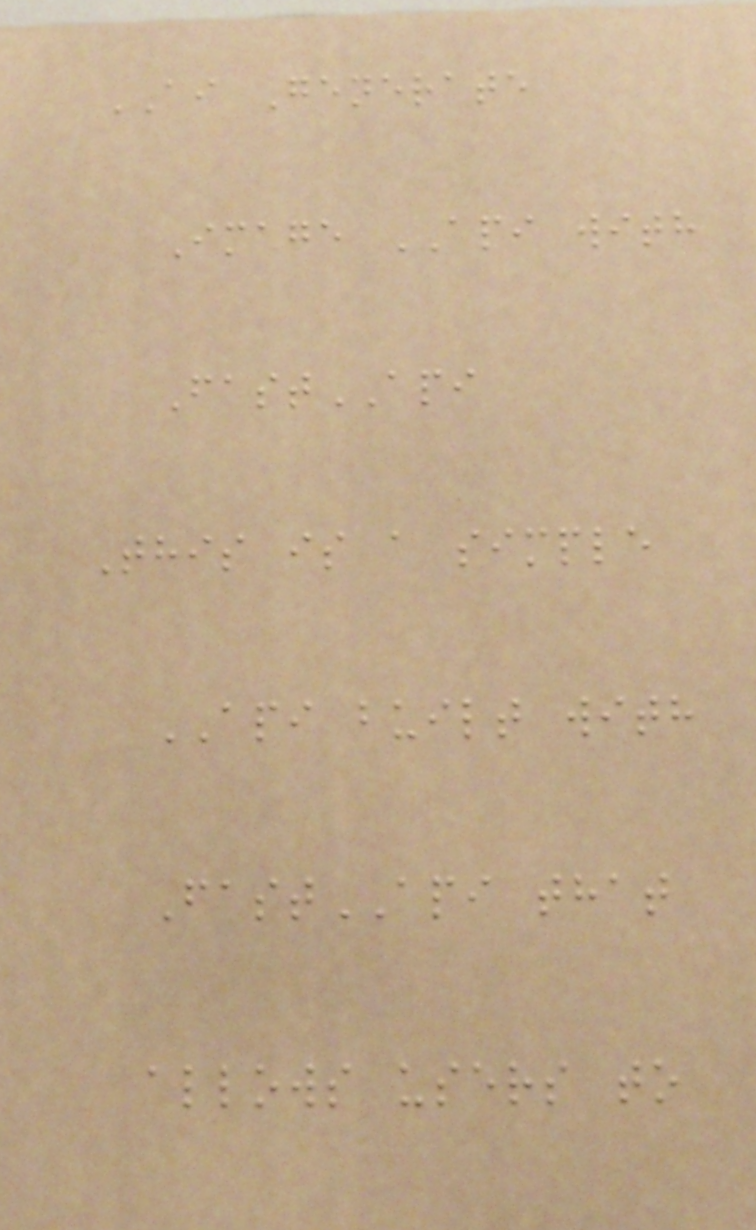AI Generate
Image API with
FastAPI
This is a simple
API built with
FastAPI that
allows users to
